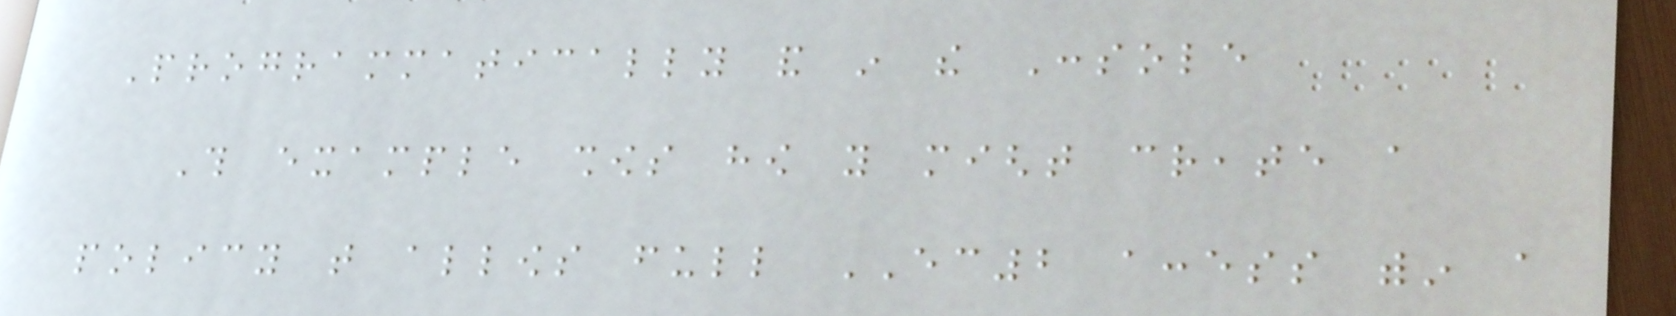Programmatically and in the Console
This example shows how you might create a
policy that allows full EC2 access within a
